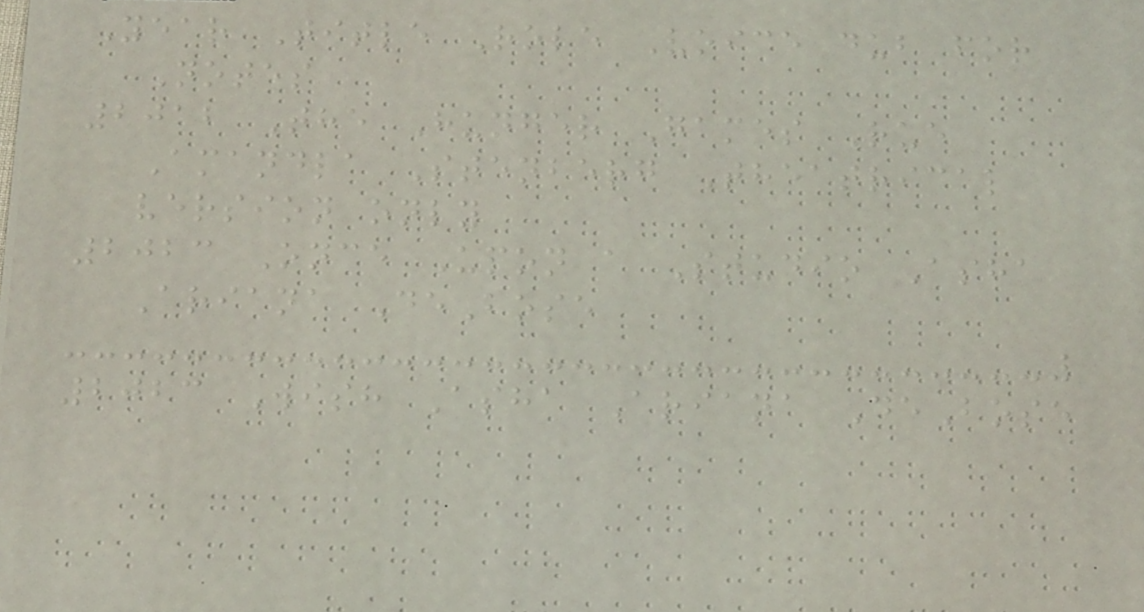Year Title Role Voice dub for
Notes
2012 The Hunger Games Rue
Amandla Stenberg Theatrical
version only
2023 Once Upon a Studio Asha
Ariana DeBose
2023 Wish Asha Ariana DeBose
